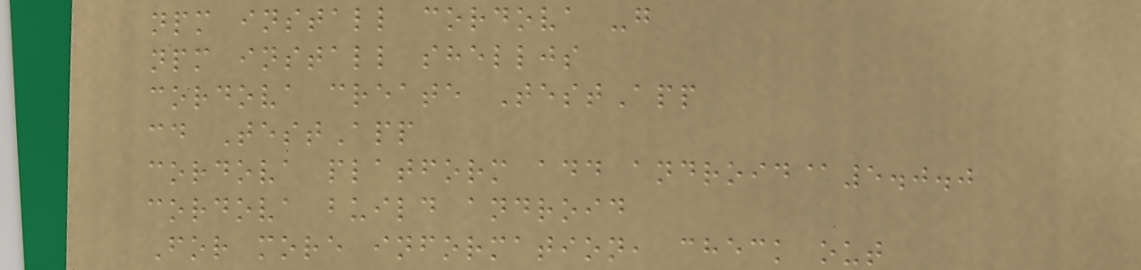npm install cordova -g
npm install shelljs
cordova create TestApp
cd TestApp
cordova platform add android@5.0.0
cordova build android
For more information, check out
